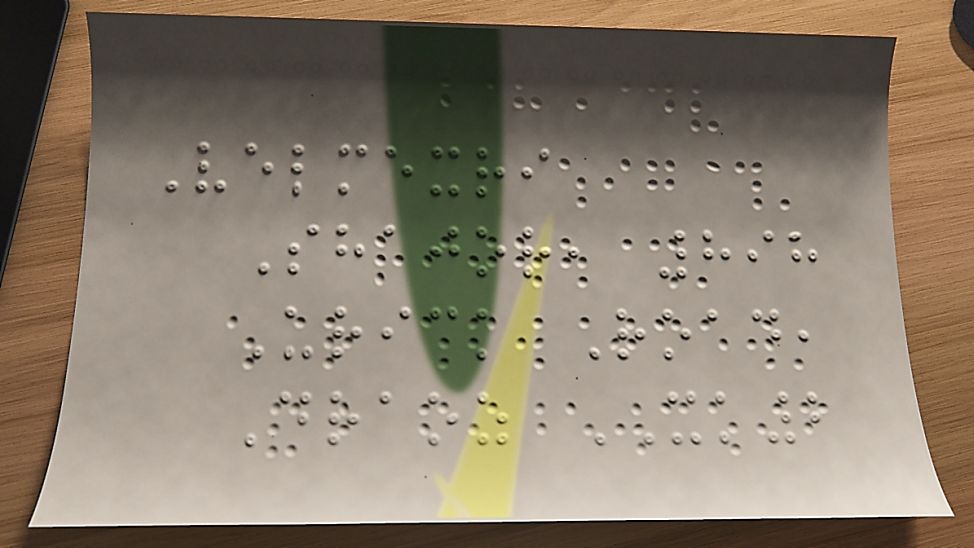Velmexri
Shajor, 898
Urick Road,
Draoz XK2
